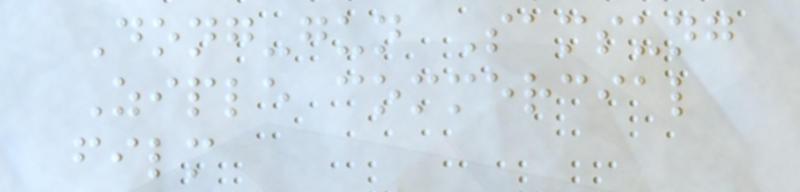Dong-gun Samsung
Ziple commercial
film
